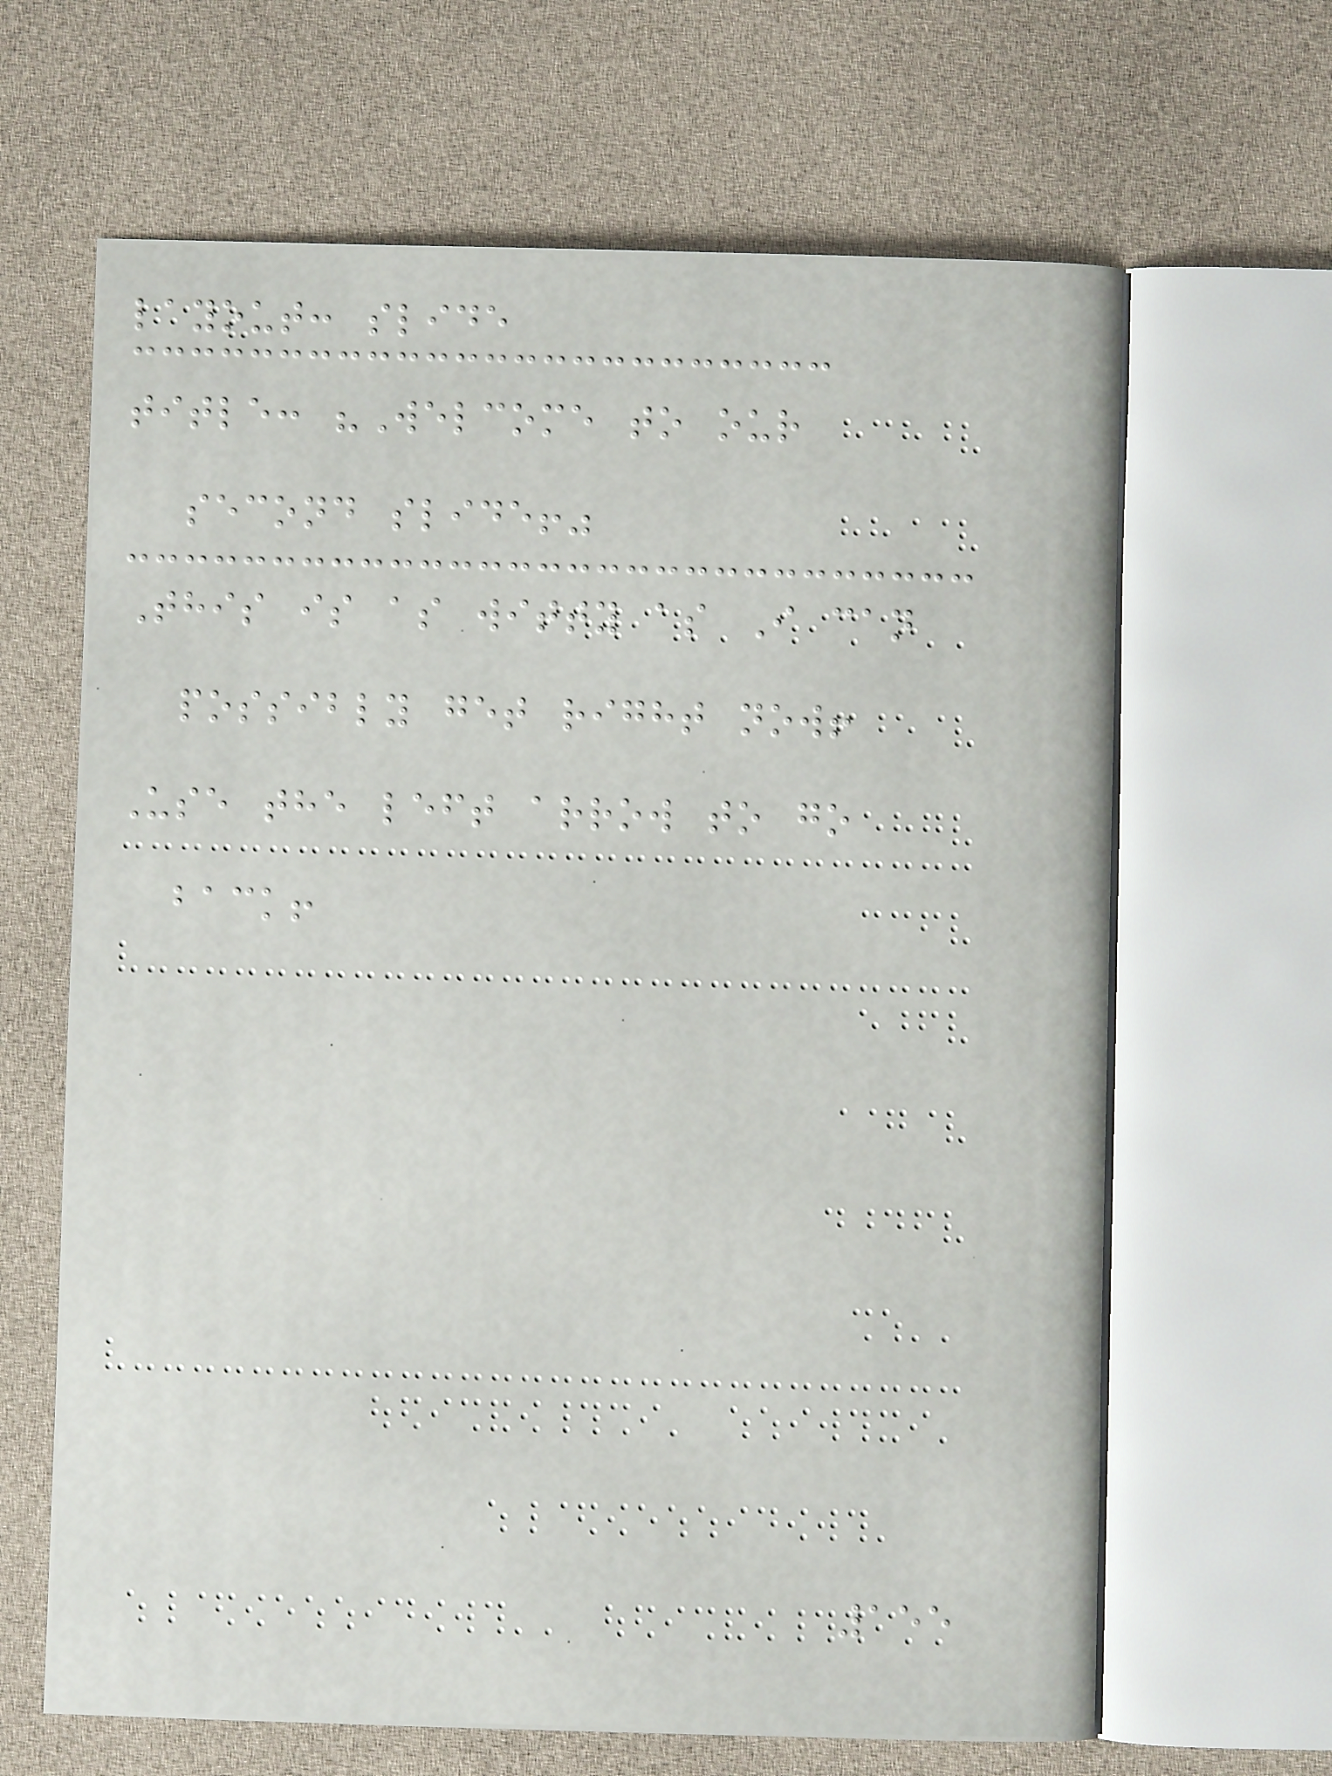layout: slide
title: "Welcome to our
second slide!"
This is as witty as I can
possibly get right now!
Use the left arrow to go
back!
155
